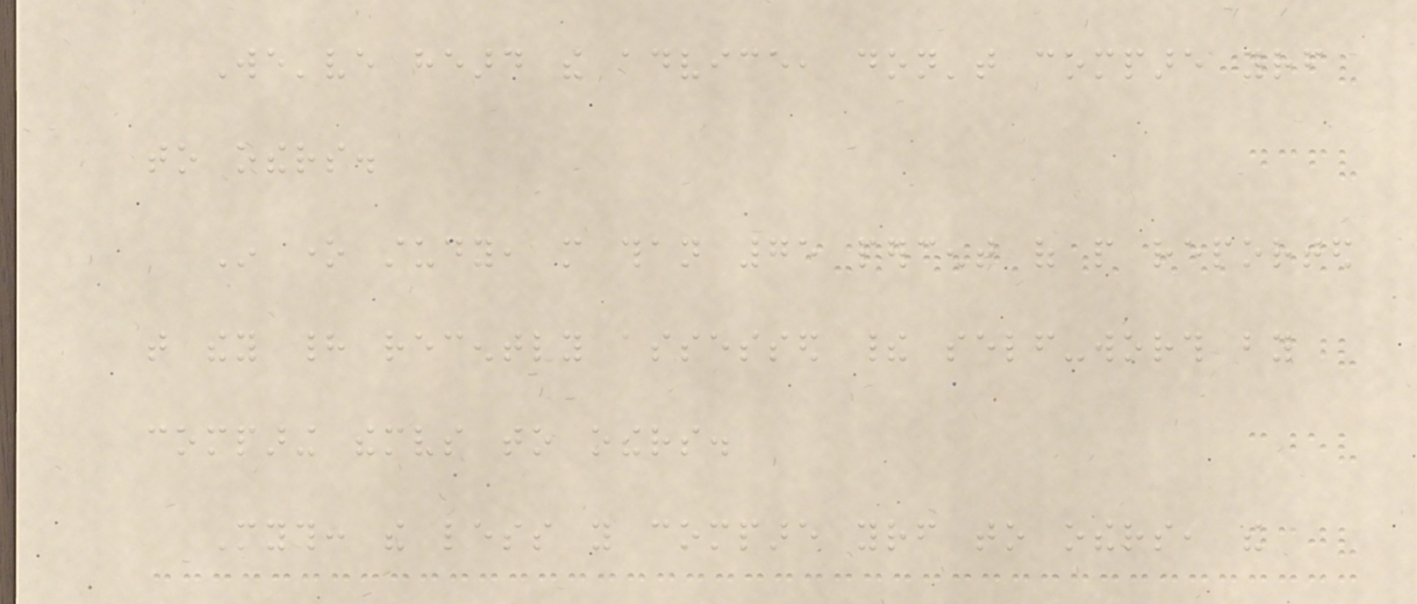We've heard the advice, don't compare yourself
to others.
In one study, more than 75 percent of people reported
that they had recently assessed their self-worth by
comparing themselves to others.
Myth: the less you compare yourself to others, the
